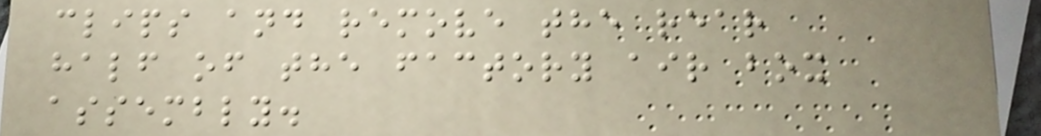clips and remove the rear
half of the factory air box
assembly.
